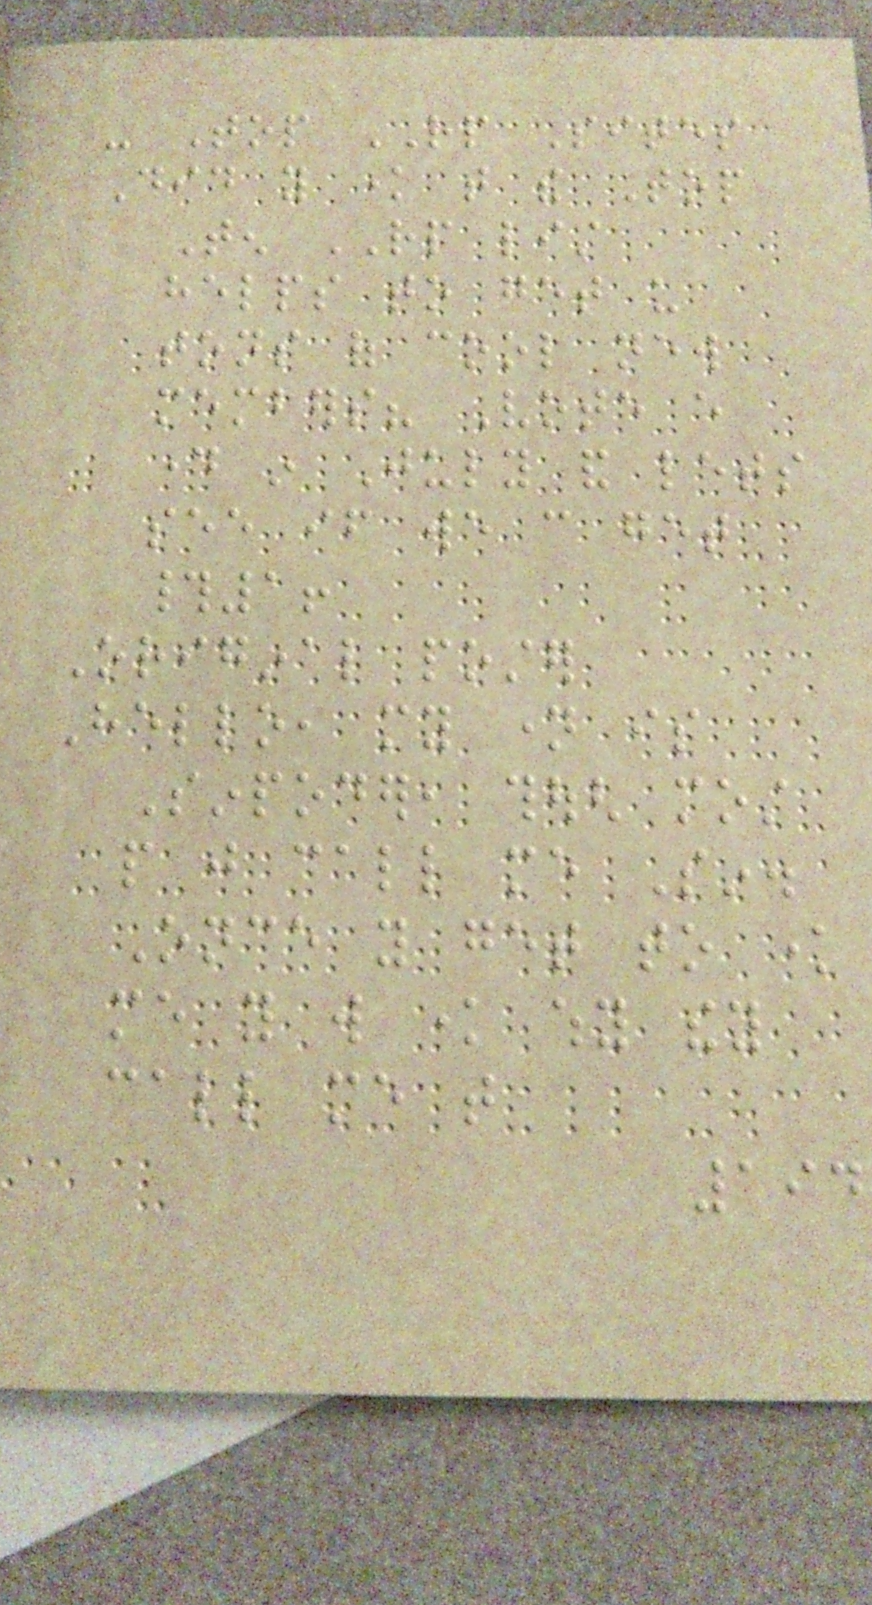- Top RP Sites
Did you know that the Top
Ten RP list
helps to get us
tons of cool new
members? Vote every
day in July and lets
see if we can get
#1!
Original poster
Hello, my name is
Sinpoder, though most
people just call me Sin.
Once you get to know
me you will know why they
call me that
194
